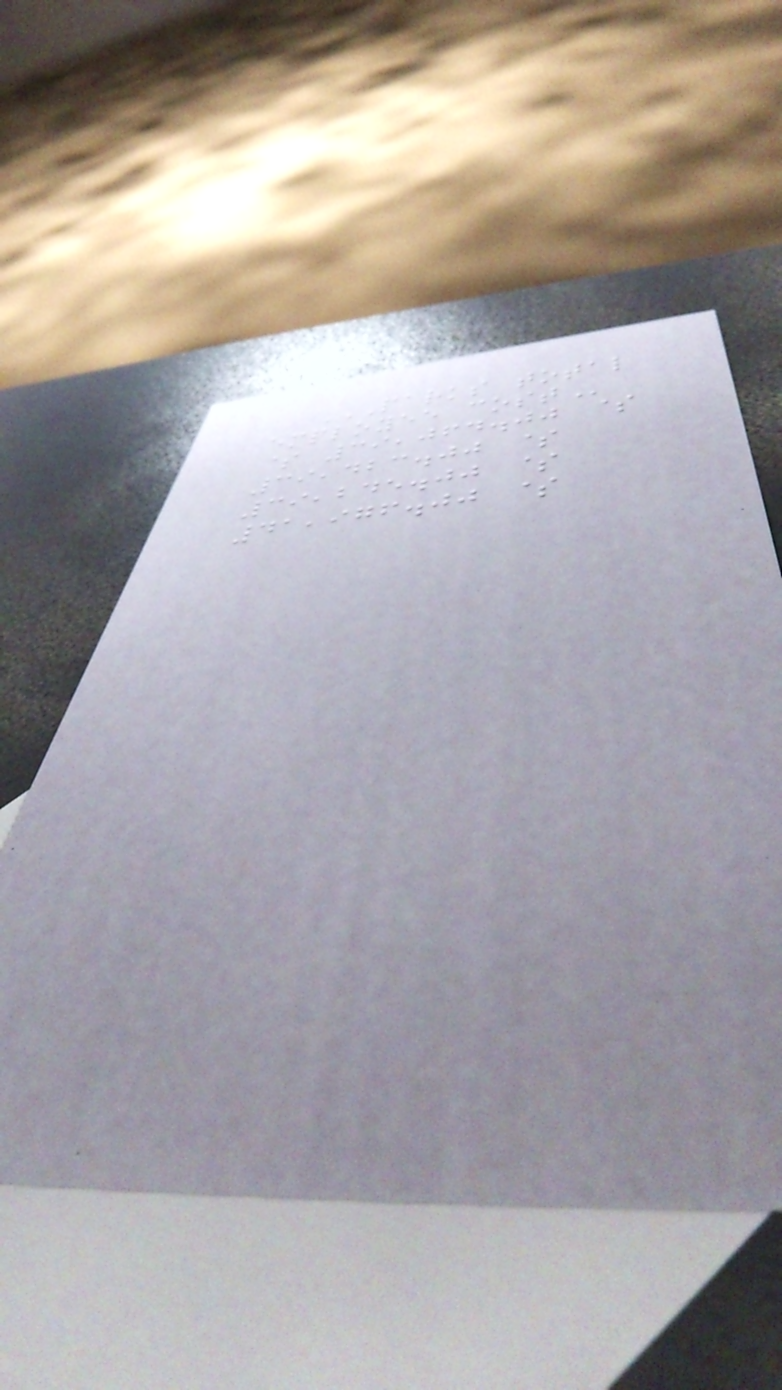PARKS TOTAL
EMPLOYEE COST
$ 39,064.00 $
39,423.00 $
39,245.00 $
41,976.00 $
